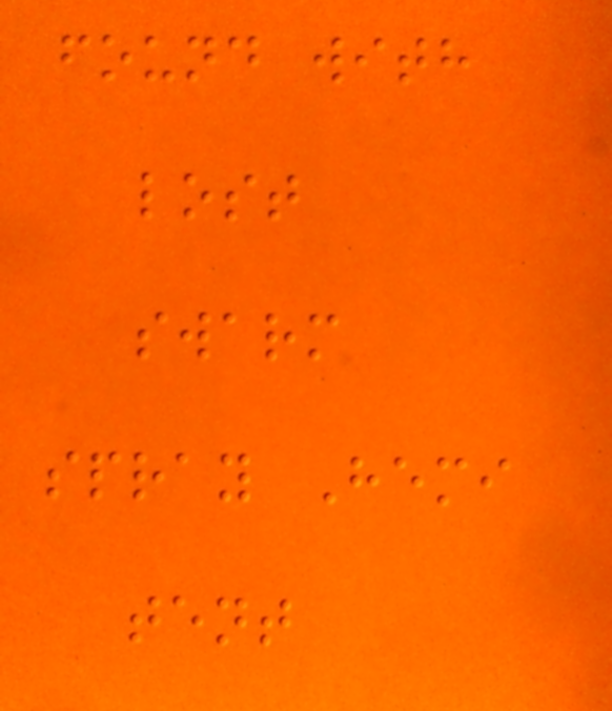found with
lost
swarm
spray Hemi
tent
